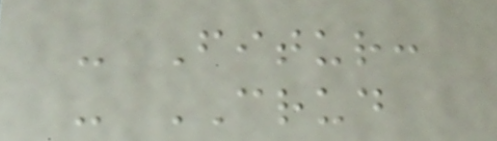- Fitur:
- CRUD
